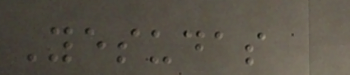Yesudas
